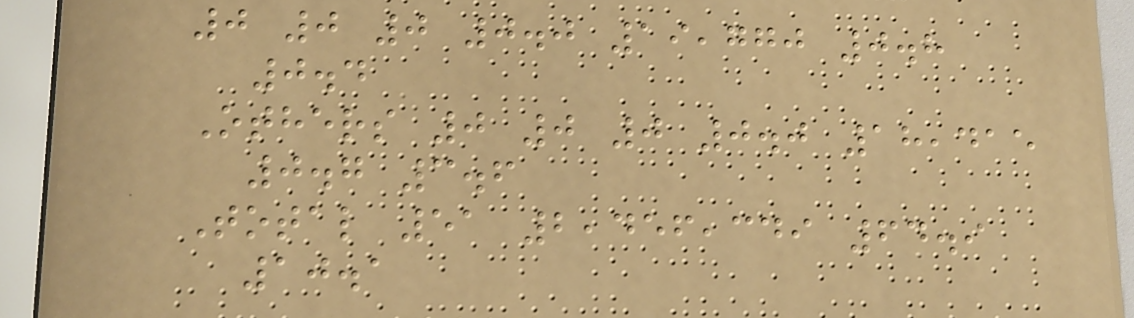0 0 0 0.0 19,770 0.8
0.4
Others 0 0 0 0.0 18,415
0.7 3.6
Total 51 2,456,349 64.9
10.1
